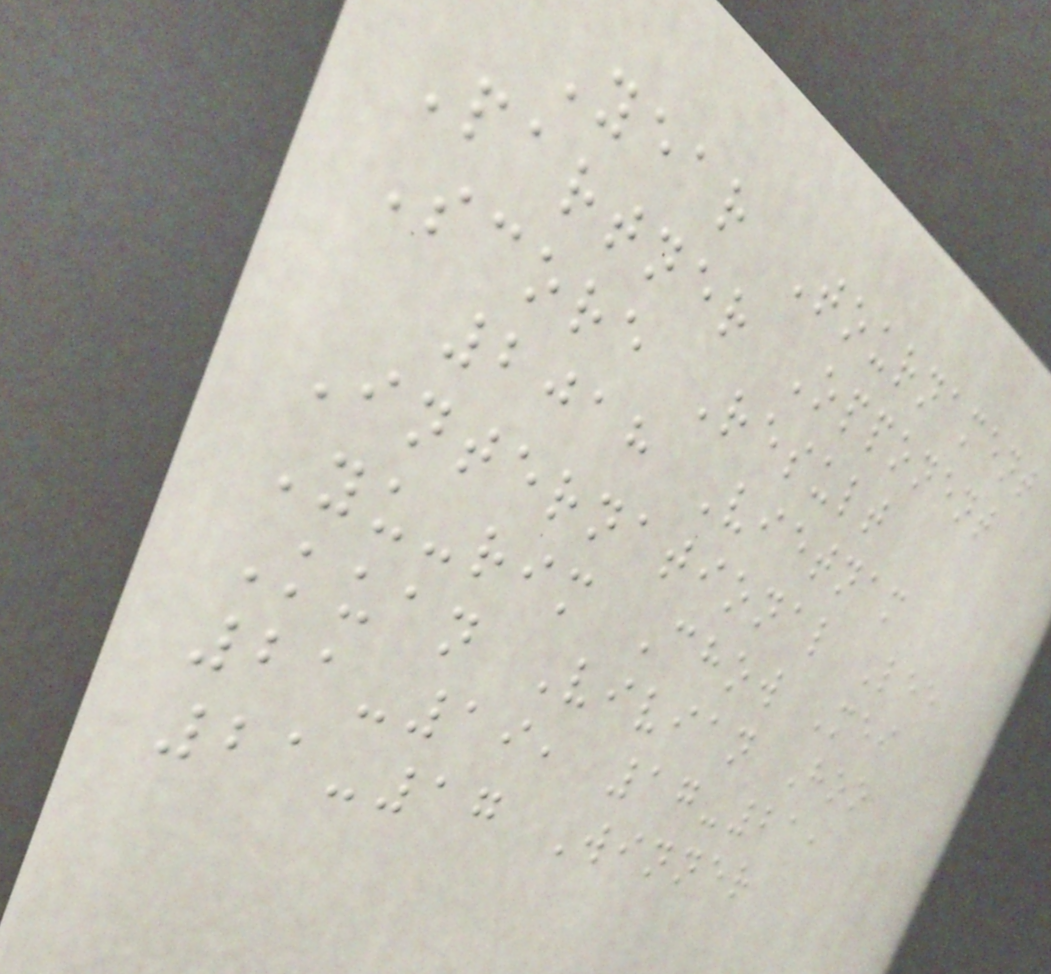Year Tournament
Partner Opponent
Score Result
2018 Vietnam
International Lee
Yu-rim Chow Mei
Kuan Vivian Hoo
21-19, 17-21,
21-17 Winner
